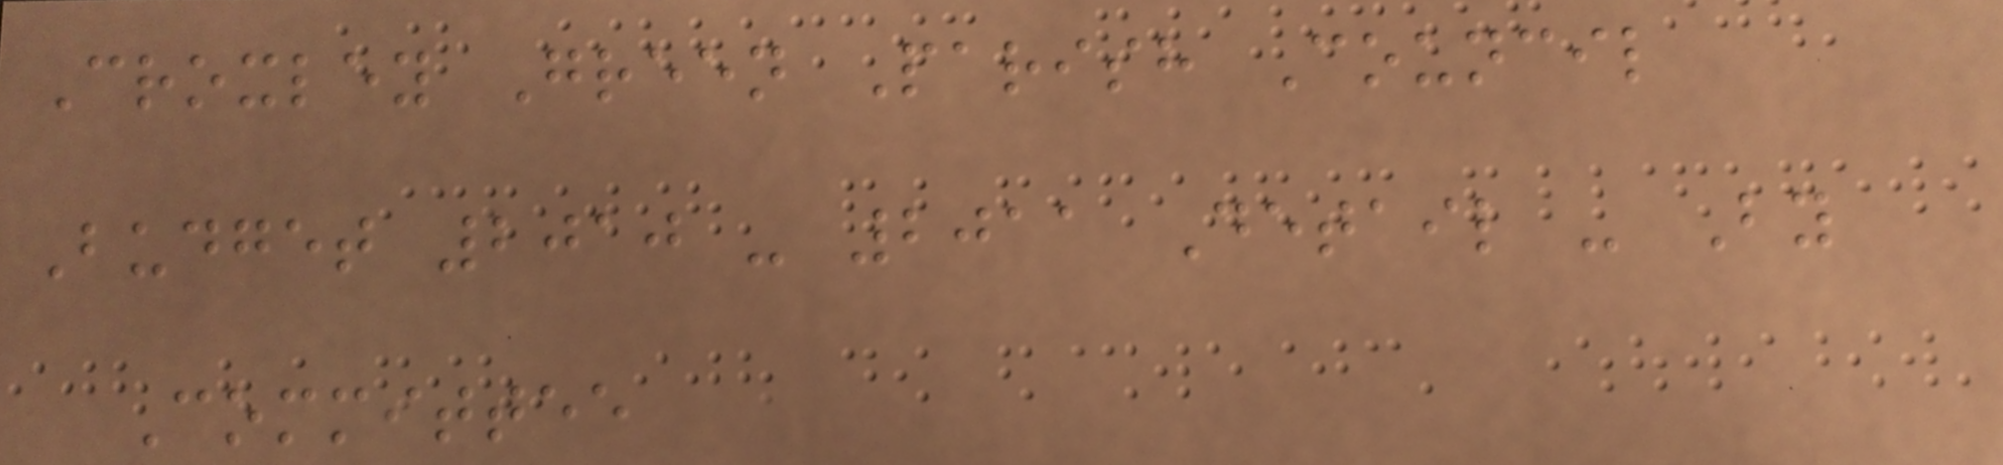Croxley Green Parish Council
Budget 2010 - 2011 Detail - By
Committee
